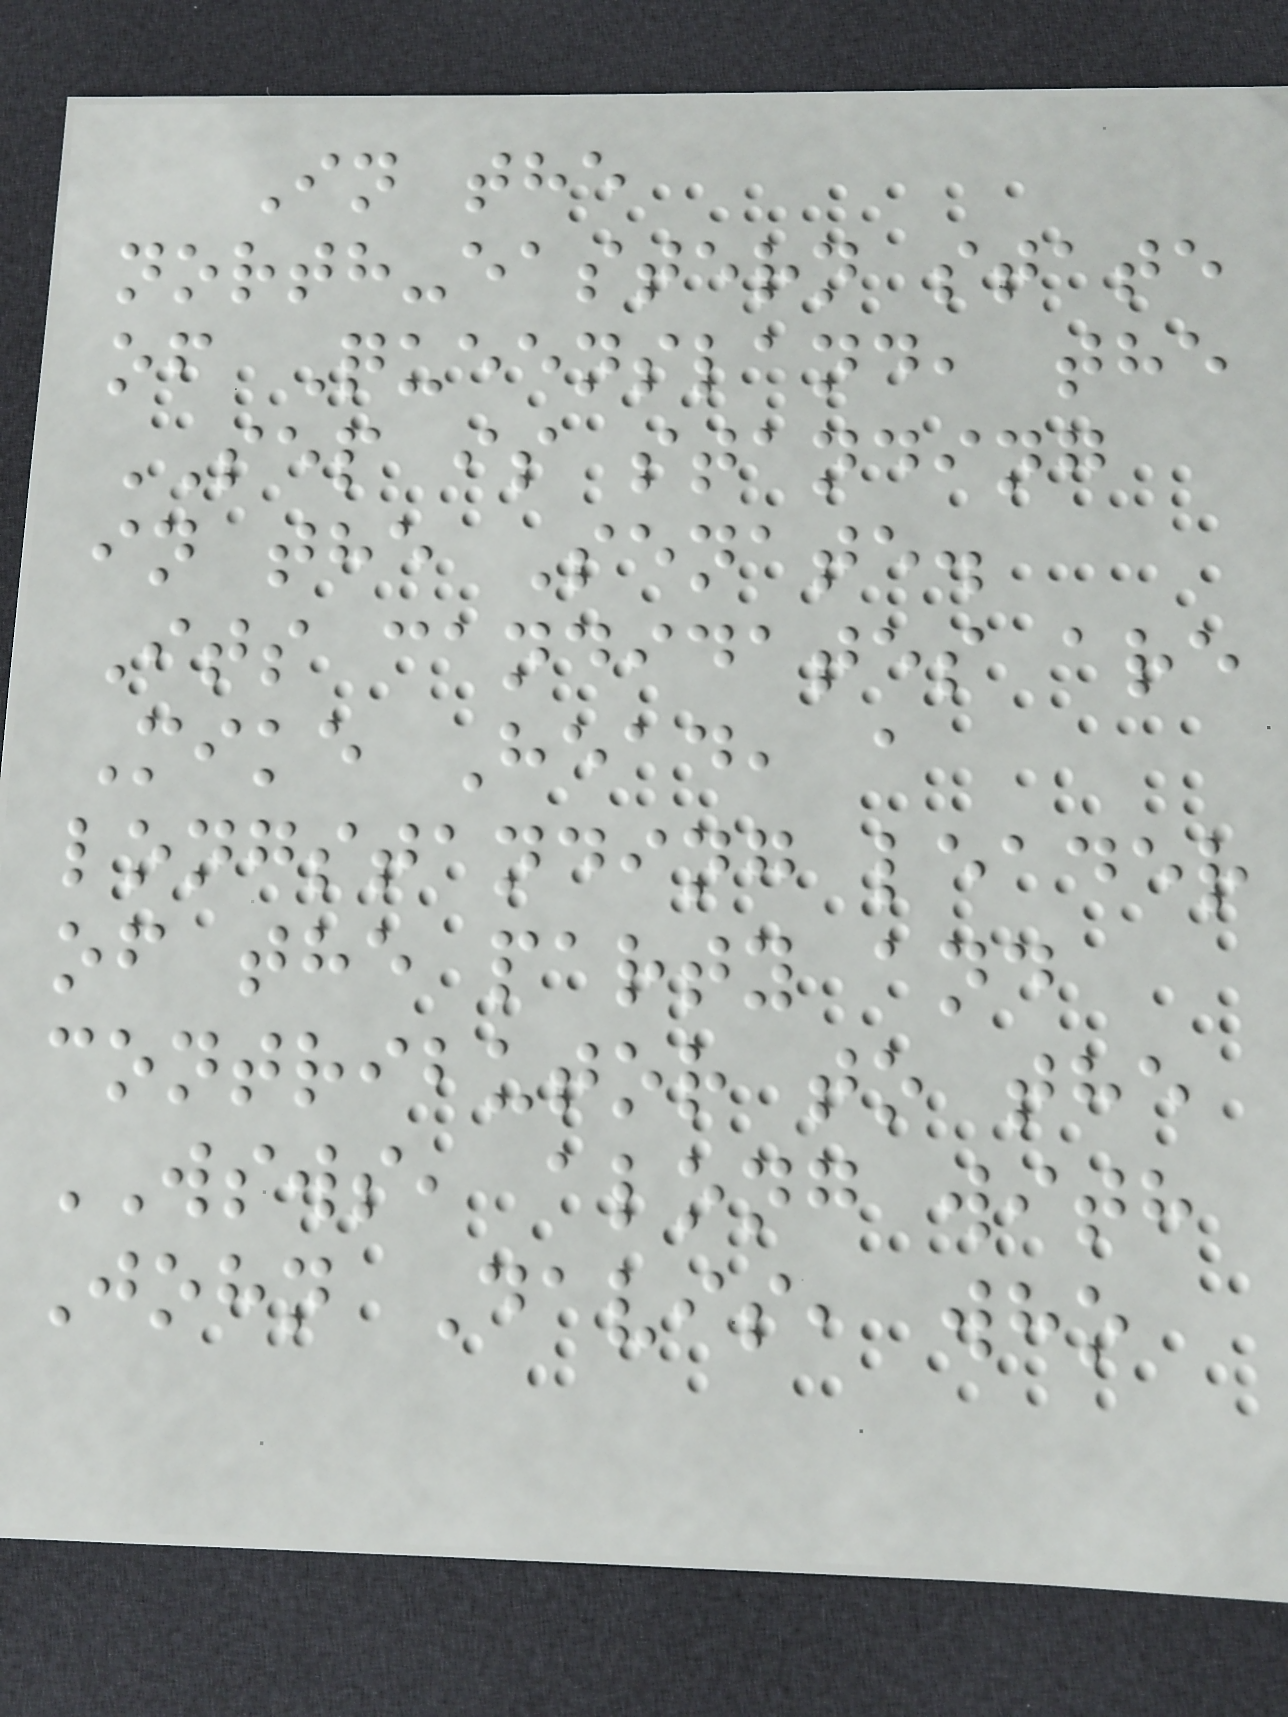In the
north-eastern state
of Queensland, the
SEP is standing
in the Senate.
Its candidates are
Mike Head, a
longstanding leader
of the party and
contributor to the
WSWS, along with
John Davis, who
